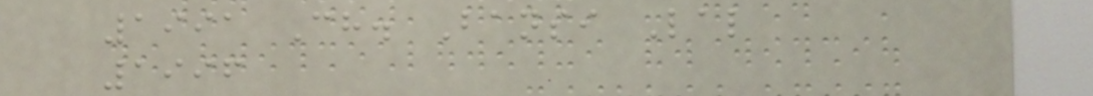1991 Ch. Bansi Lal
1996
